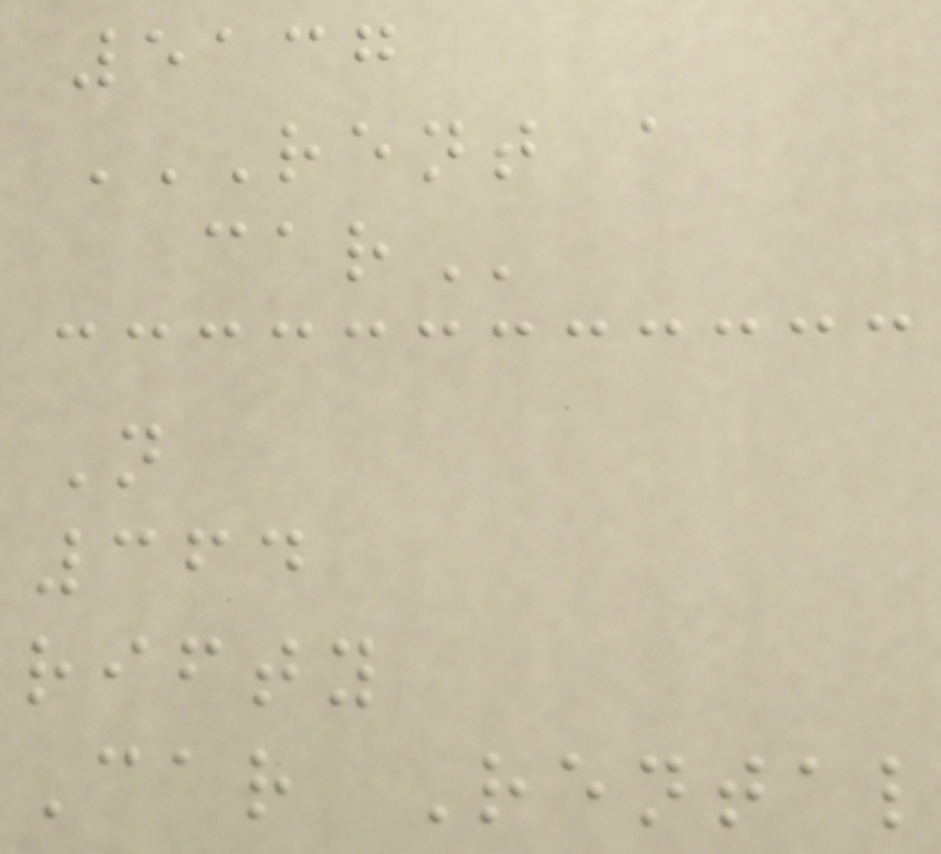5137
RENT A
CAR
N
364
rifty
Car Rental
